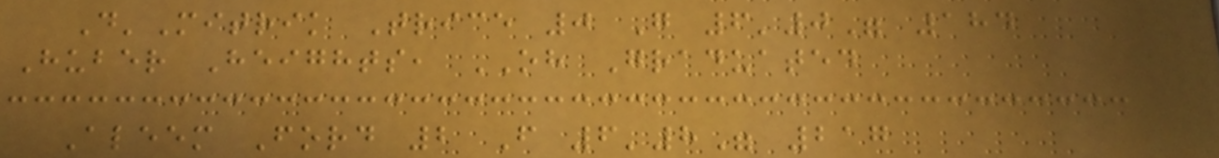D'Mitrik Trice 0 G 6'0" 184
Huber Heights, OH Graduated
Aleem Ford 2 F 6'8" 217
